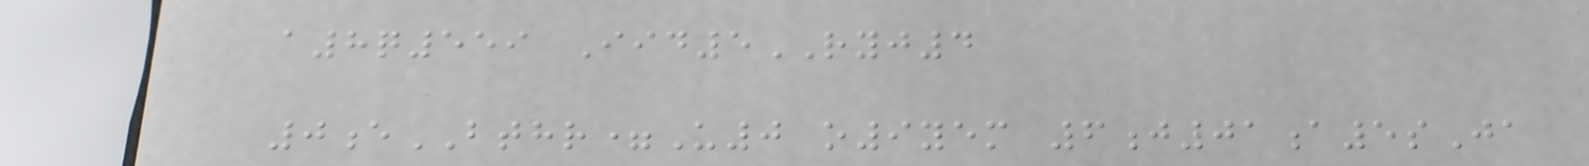a8q559 Iid5RYJ4
0eBTHR=U0 o9yem 6j01a5sJa
